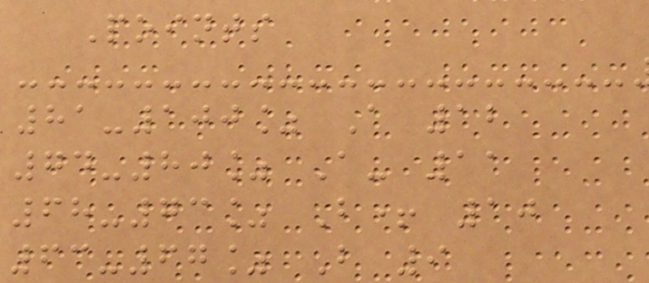Points
81-100% A 12
74-80% A- 11
68-73% B+ 10
63-67% B 9
